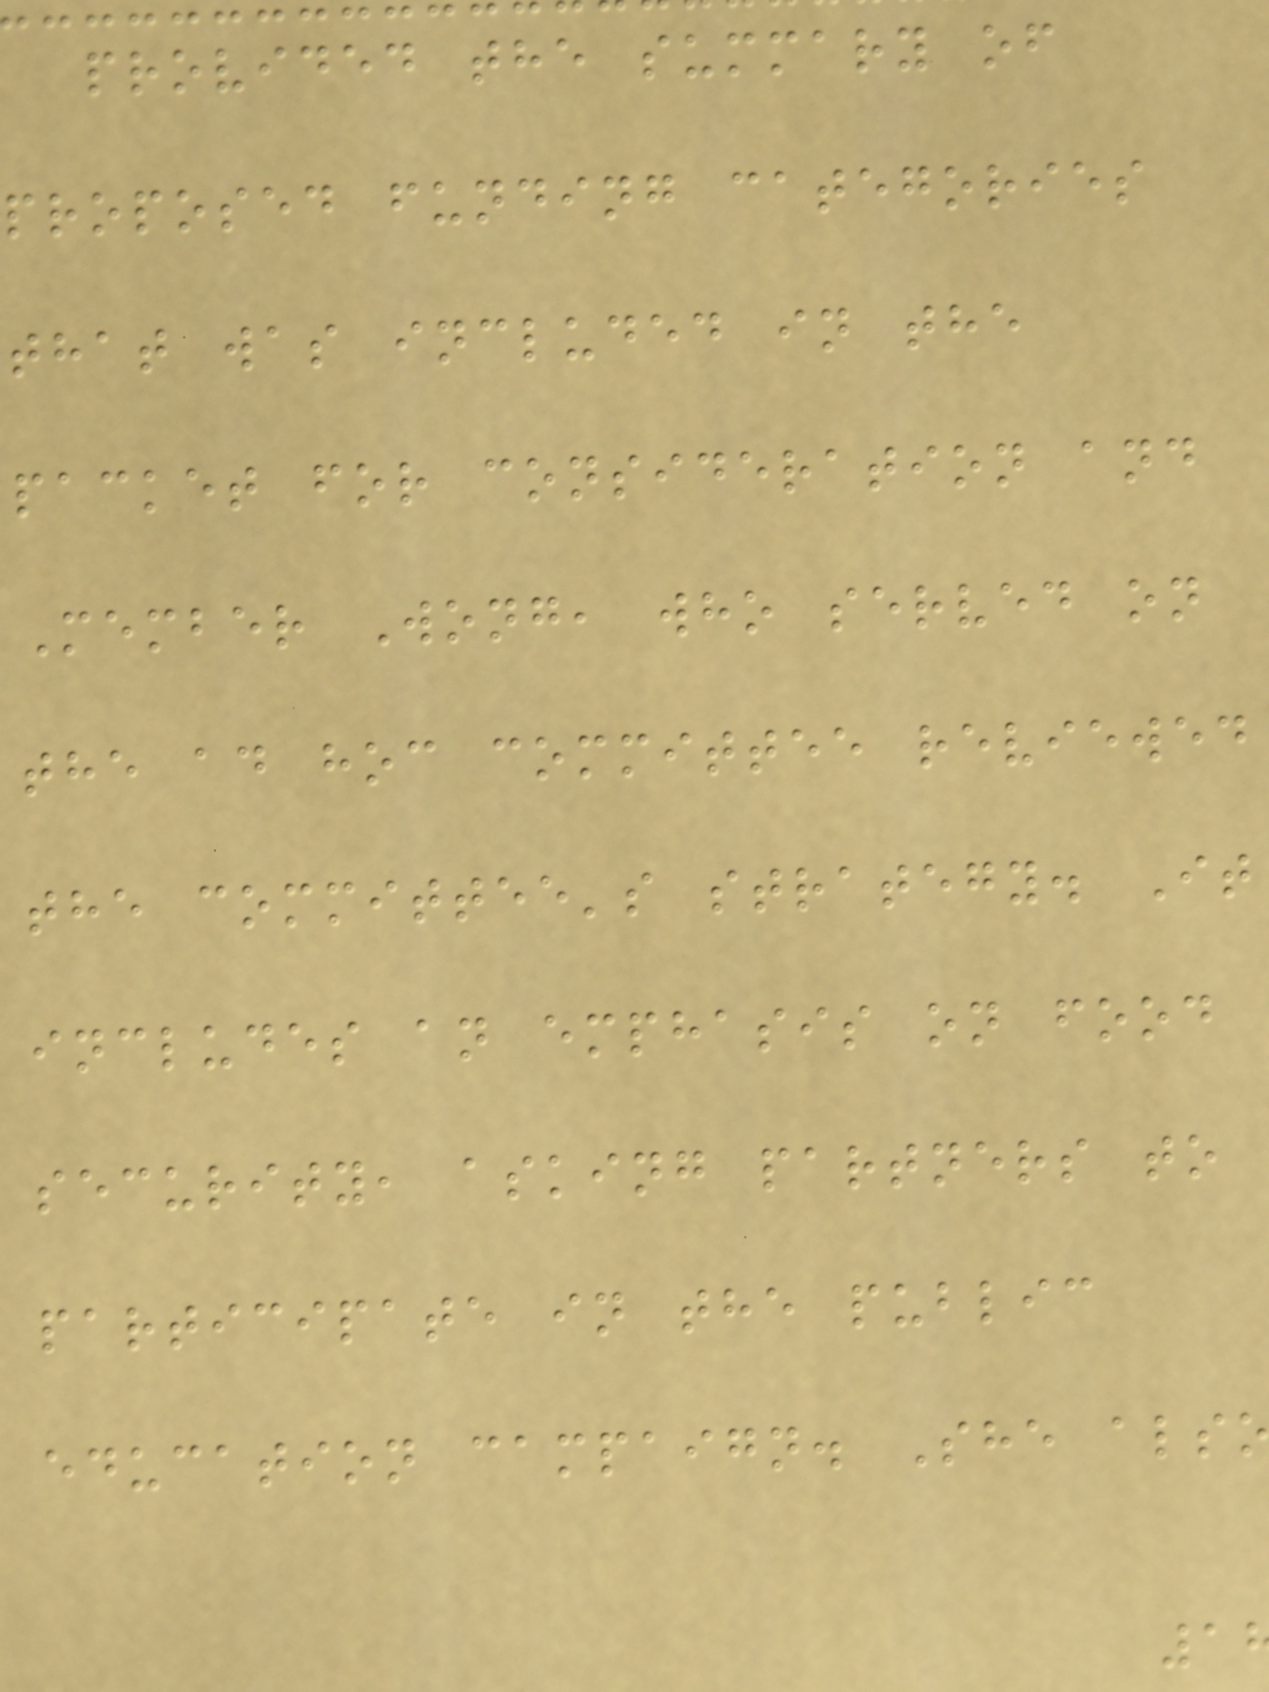provided the summary of
proposed funding categories
that was included in the
packet for consideration and
Member Wong, who served on
the ad hoc committee reviewed
the committee's strategy. It
includes an emphasis on food
security, asking partners to
participate in the public
education campaign. She als
